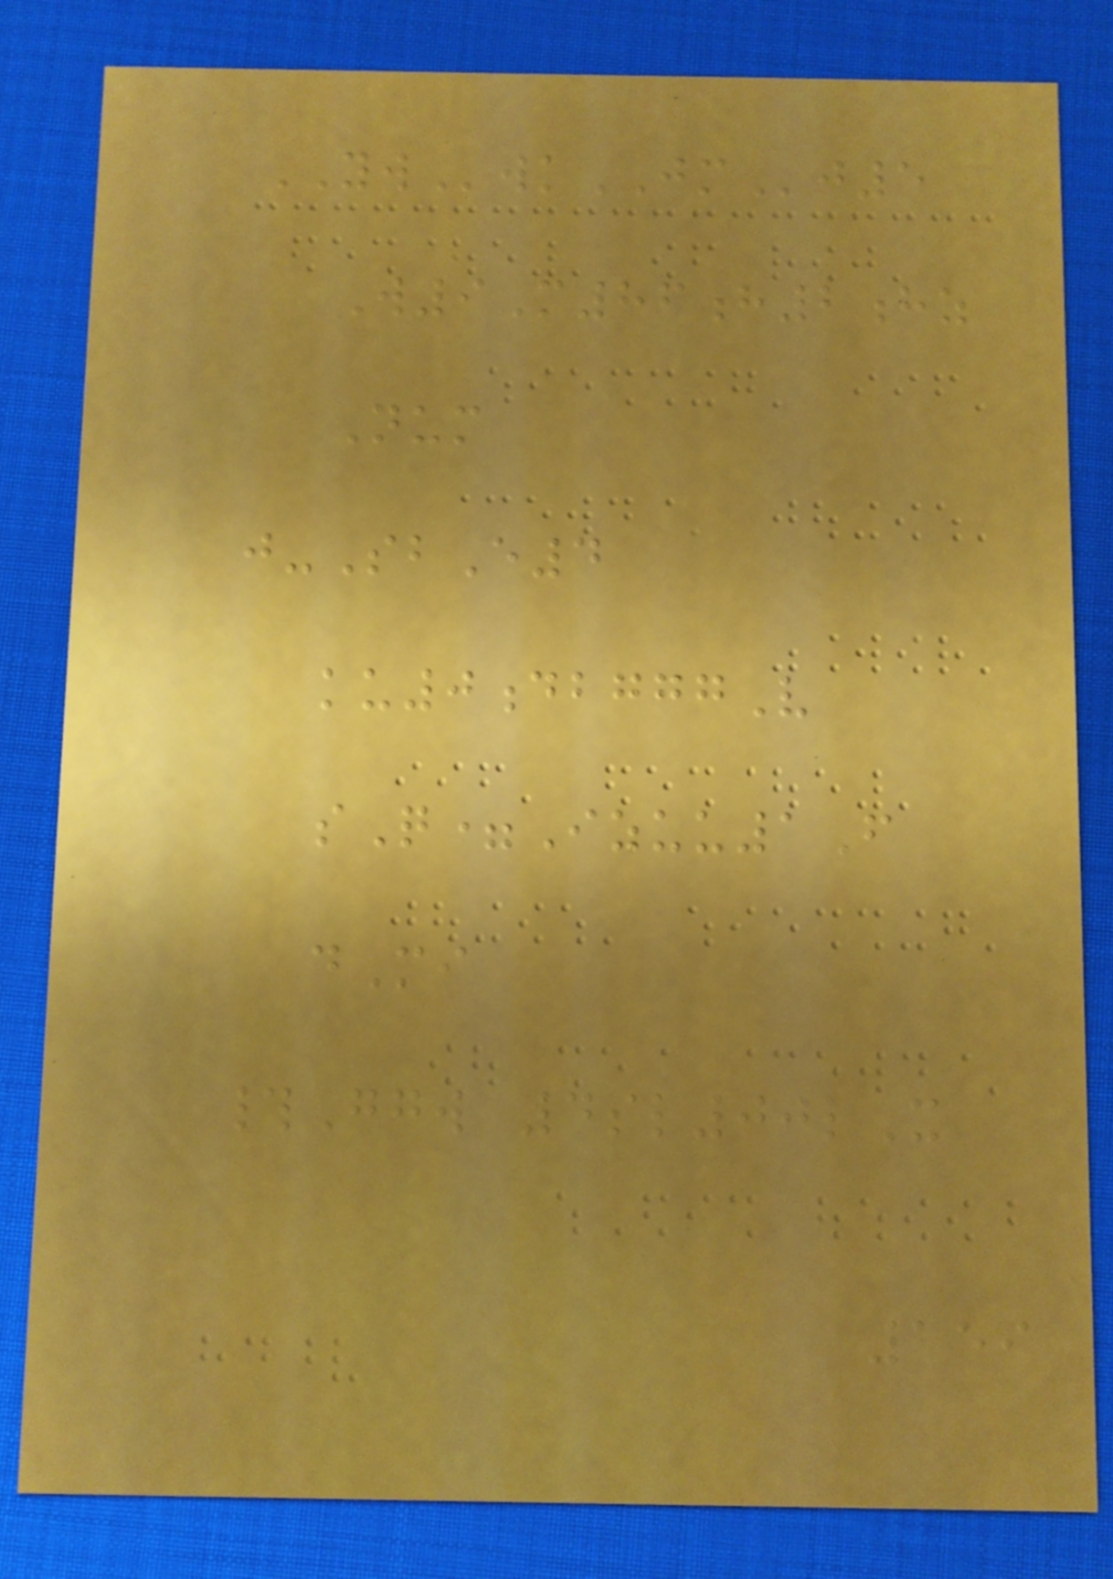YWwkJMj5
W9M86h2hz
Num
j-SbE4
ku0dbgggV
sQ=Izuu1F
dMi
#Ggw 4sl00lX
259
